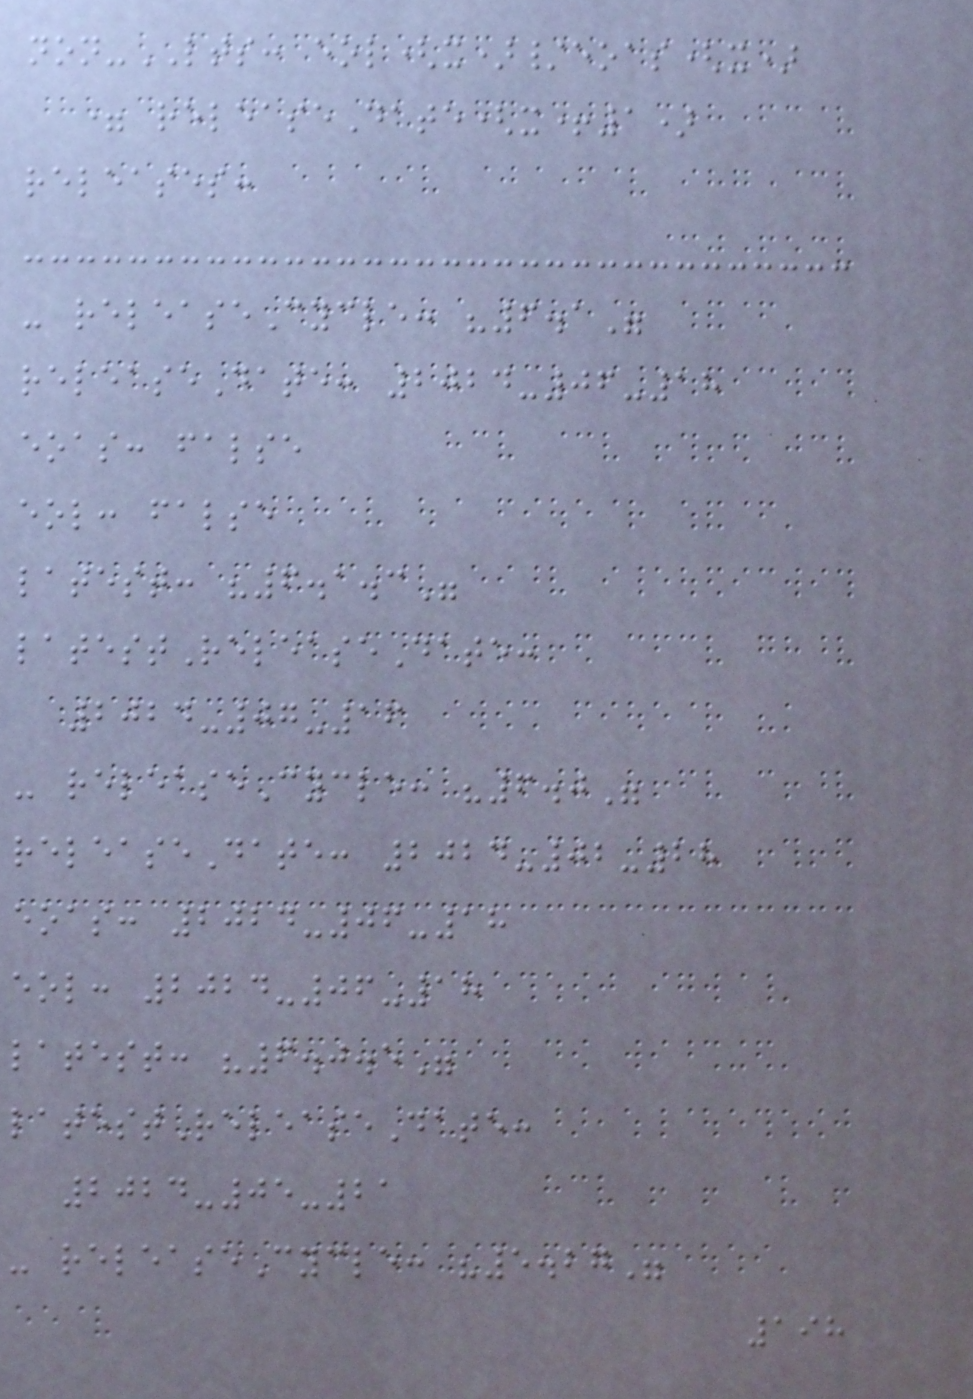non-LTS: eol(x)/eoas(x)
= releaseDate(x+1)
releases:
- releaseCycle: "6.1"
releaseDate: 2024-06-18
eoas: false
eol: false
latest: "6.1.3"
latestReleaseDate:
2024-07-16
- releaseCycle: "6.0"
releaseDate: 2024-02-28
eoas: 2024-06-18
eol: 2024-06-18
latest: "6.0.5"
latestReleaseDate:
2024-05-21
- releaseCycle: "5.27"
198
